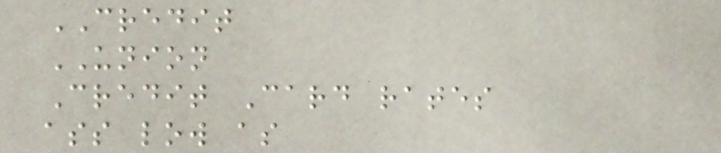CREDIT
UNION
Credit Card rates
ass low as
